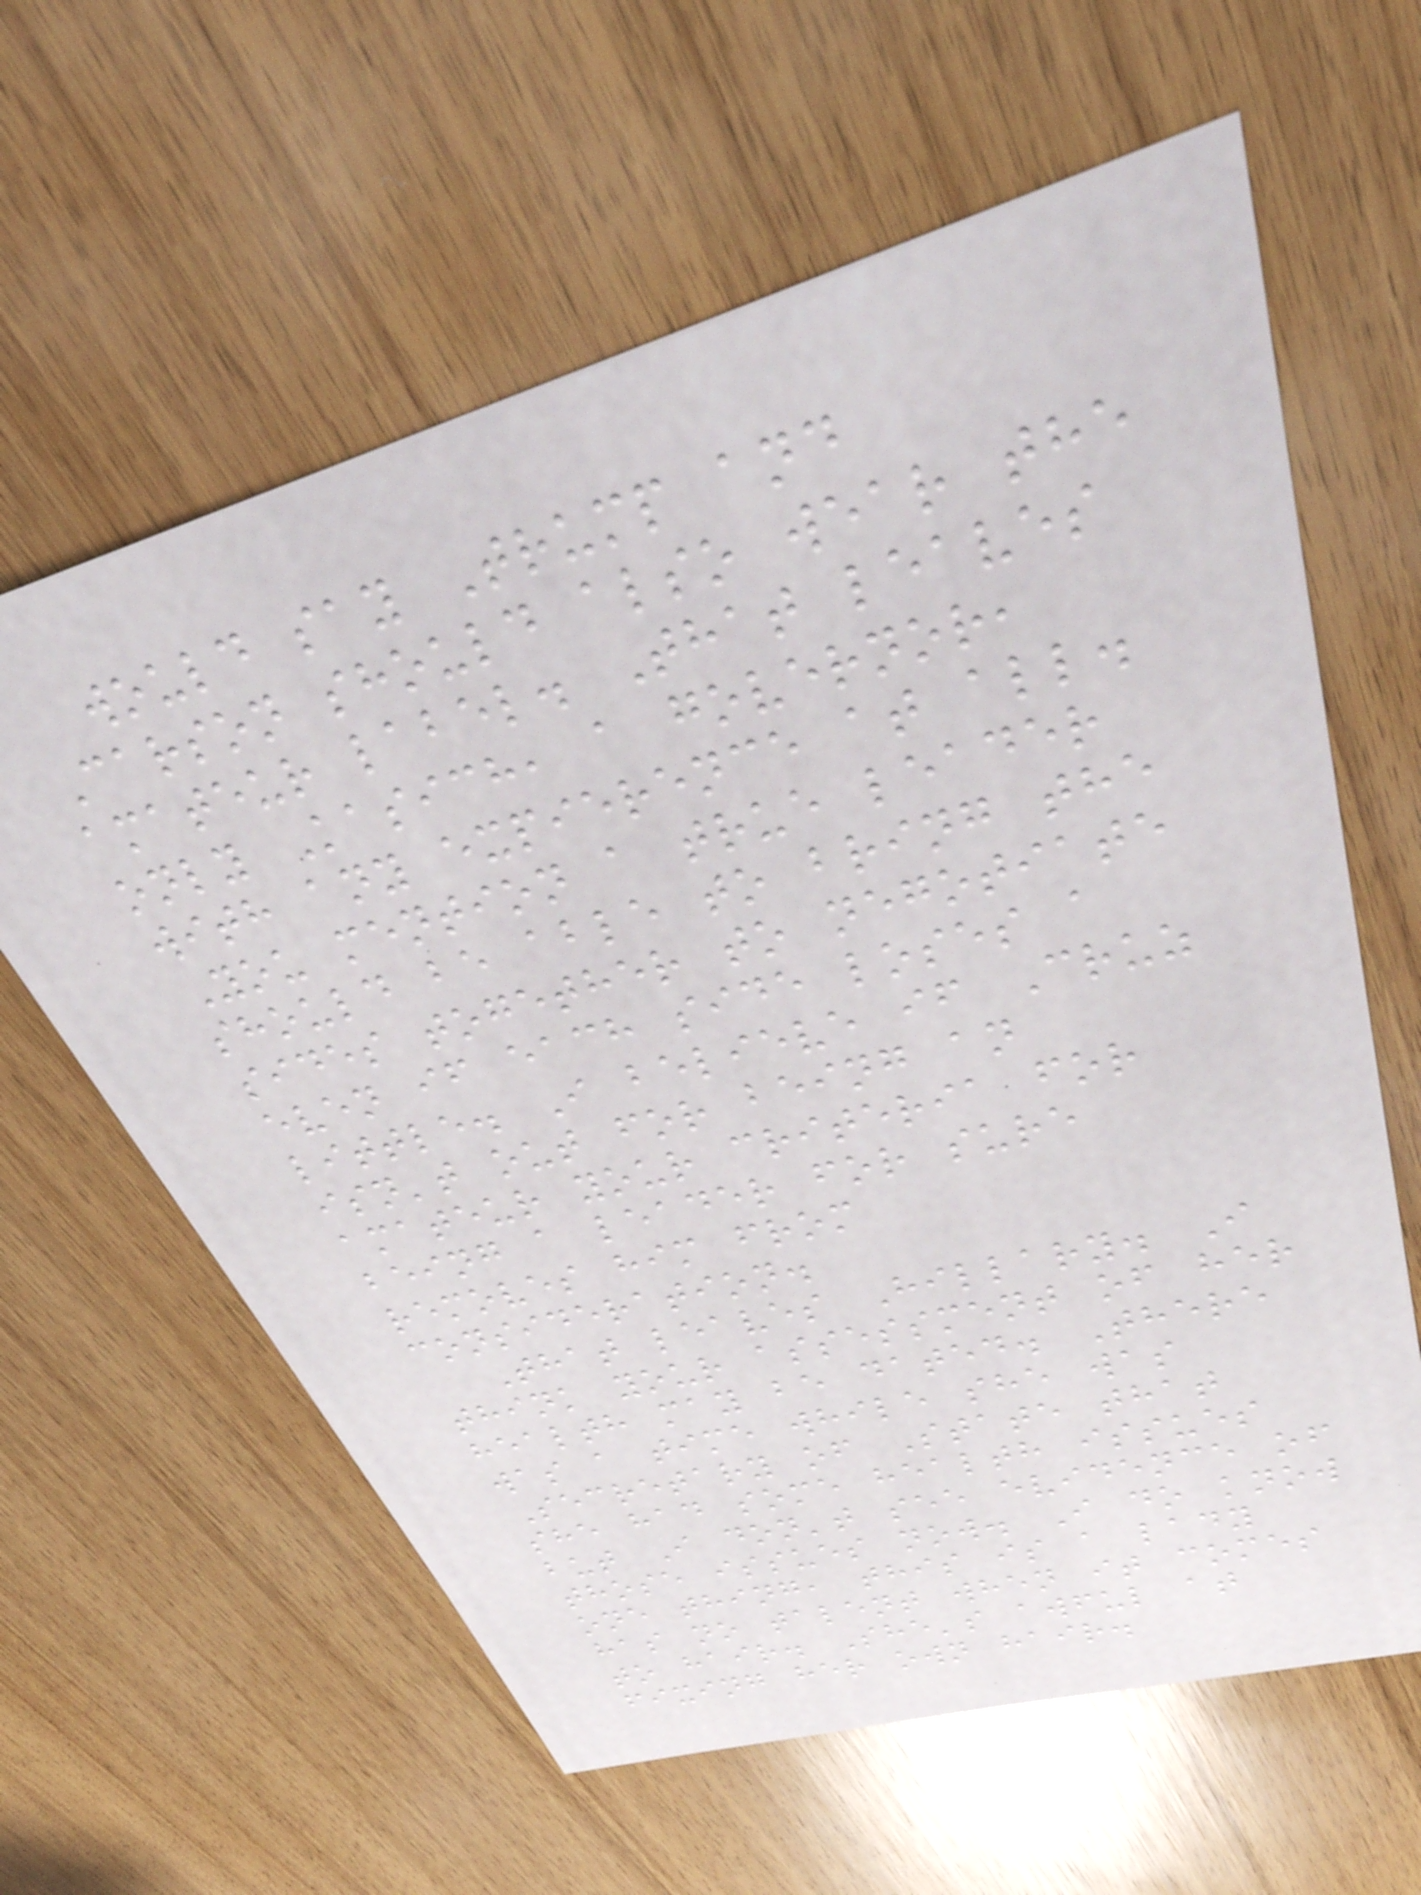would say Trump and
Carson should also wear the
amateur label. That leaves
only Kasich, a governor,
with any expierence at all.
You mention a true leader
should be able to bring the
sides together to negotiate
even if each side loses a
little. I believe if Cruz
isn't out for being an
amateur your criteria for
being a leader for sure
removes him from
consideration.
That leaves Hillary. I
think your assessment of her
health may be dated. There
was a time while she was
Secretary of State that
she had some health issues
but I don't see evidence of
those issues now. I do know
one thing, this is a lady
has no talent when it comes
to hair. She's awful at
fixing her own hair.
